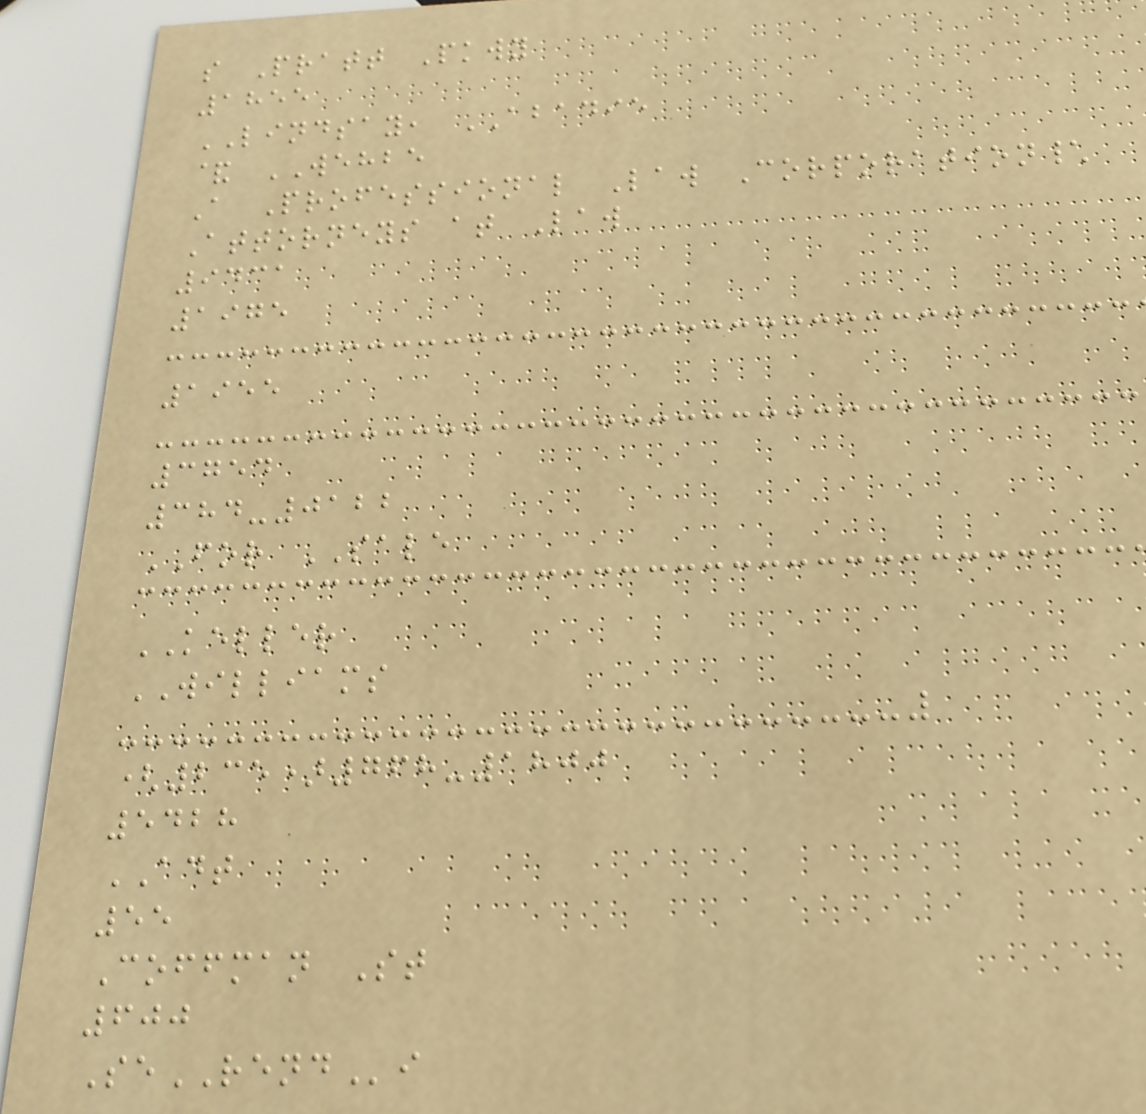s Pratt Pkwy
1855
LINDSAY, ABADIE
& WEHBE
A Professional Law Corporation\
Attorneys at Law
9431
1975
1955
3754
384-0122
FOR SALE
KELLER
WILLIAMS
(235)768-1800
5428
ADT
55
Coffman St
600
SeRENDi
